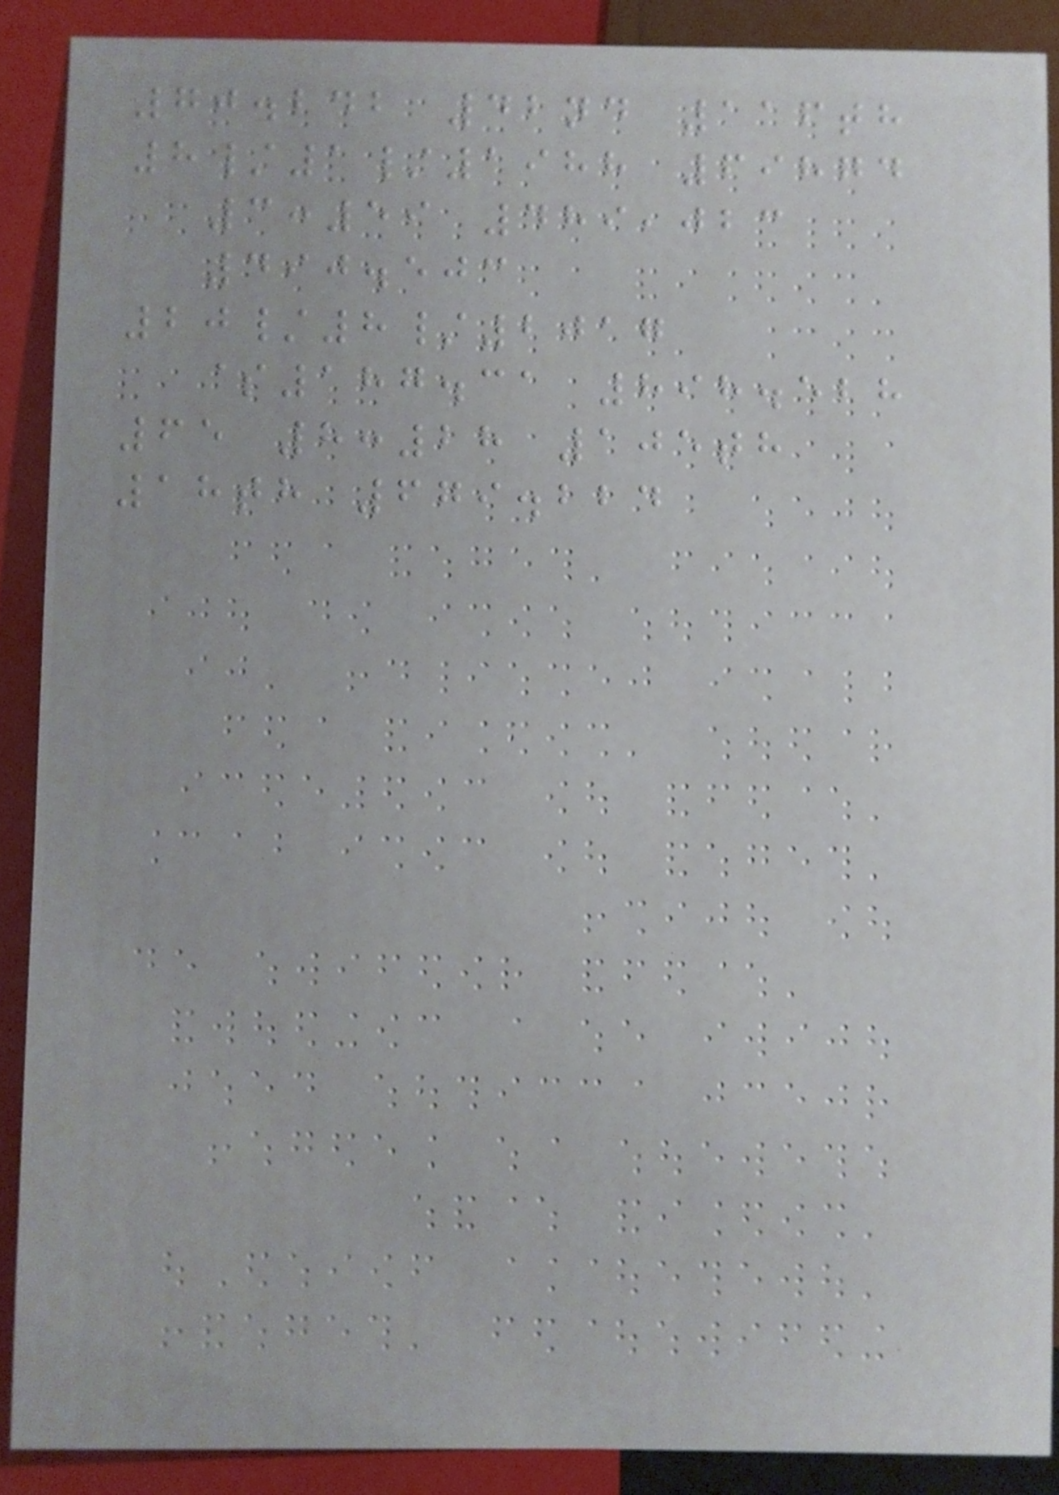70.242 42nd 116th
8/1/1988 69874
3:59 489,023
490.503
20/8/2017
$187.31 898.528
65 8:28 105th
18th 679.224
